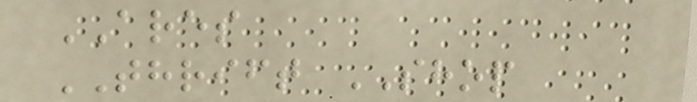ARES
THRIFT SHOP
